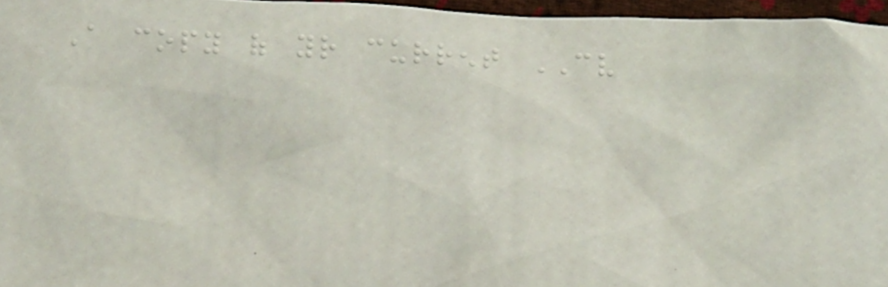A copy of your current CV
